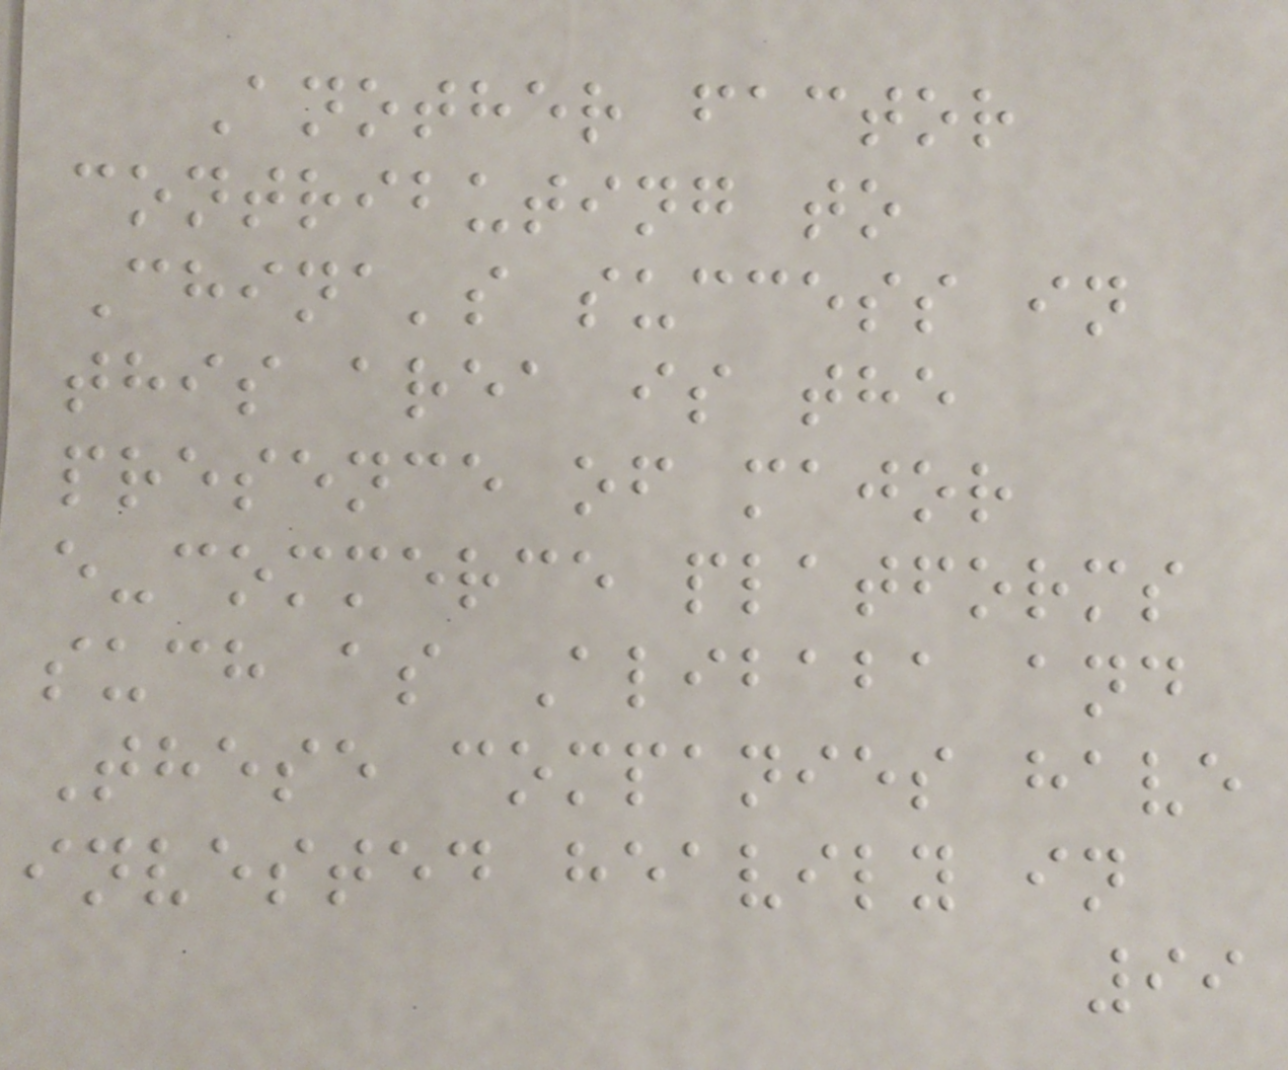Another factor
contributing to
China's success in
this area is the
presence of major
e-commerce platforms
such as Alibaba and
These companies have
invested heavily in
99
